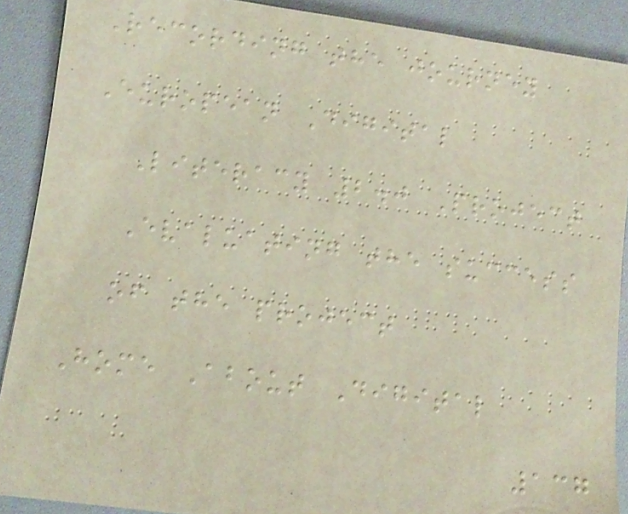Recording the journey
European Digital
Literacy 2.0 Project
Evaluating the success
of the project
Home About Digital
137
